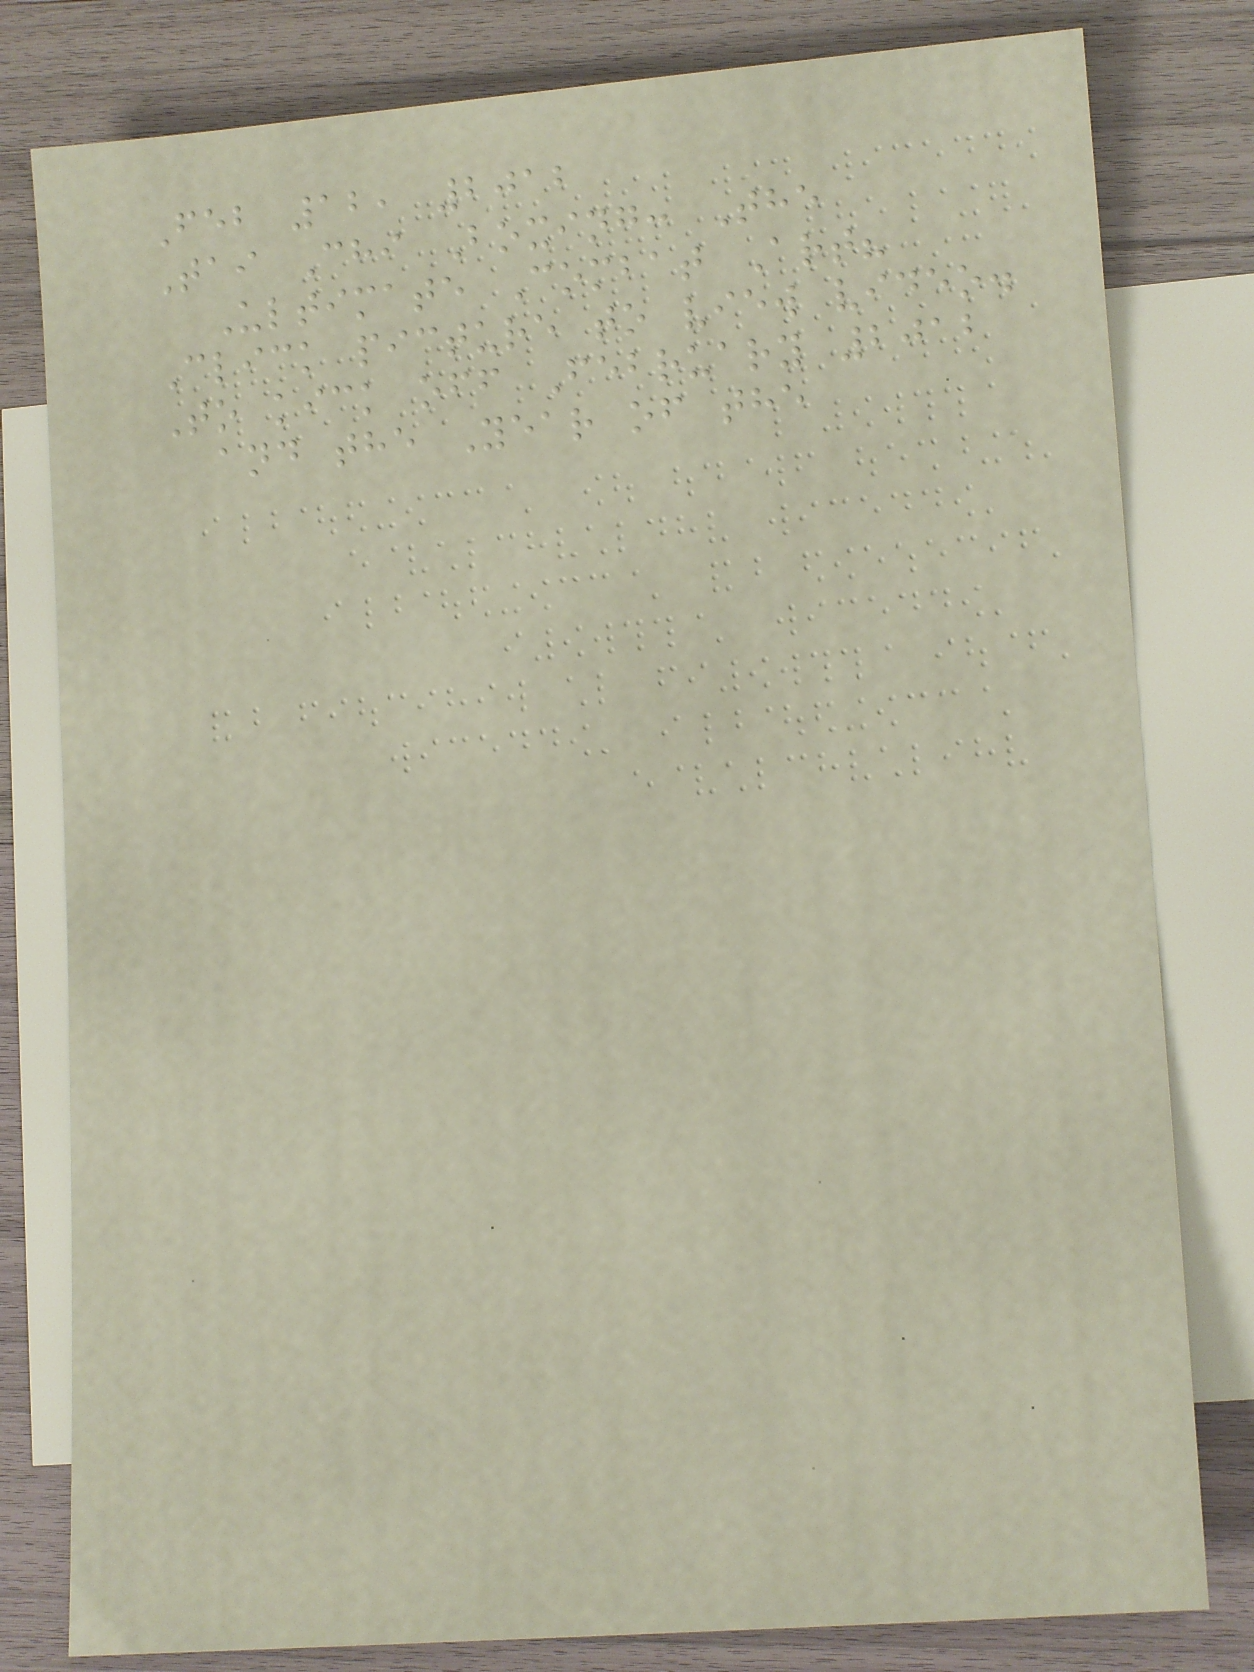Feb 12, 2012
Tai Chi Boxing: The
Ultimate Combat Art?
Click picture to view video.
To kick off February 2012
and the Year of the
